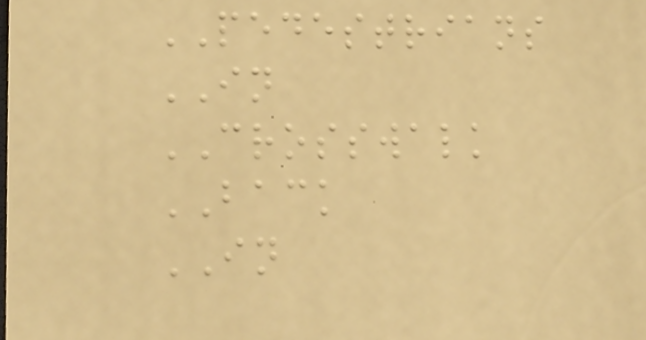PEDESTRIANS
IN
CROSSWALK
BACK
IN
